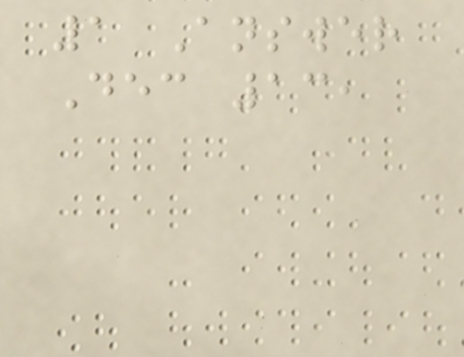1 Answer
Dec 13,
